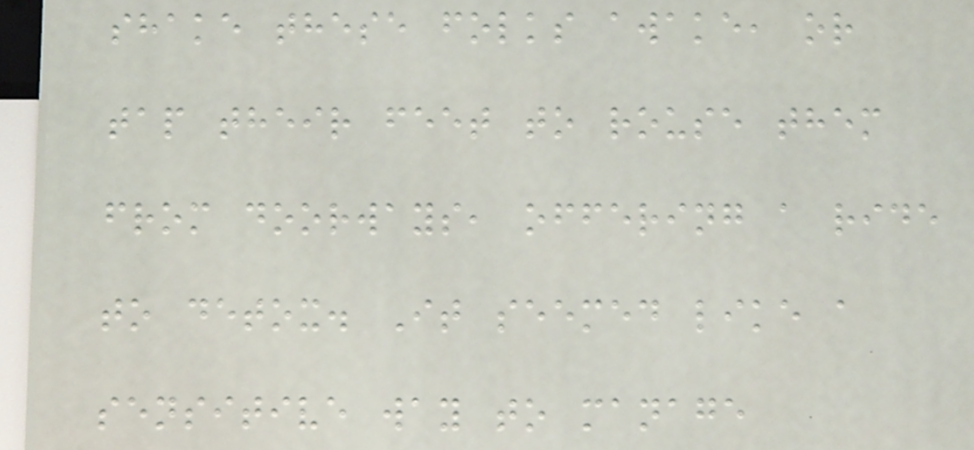shake these folks awake, or
tap their feet to rouse them
from doorways, offering a ride
to detox. It seemed like a
sensitive way to manage
